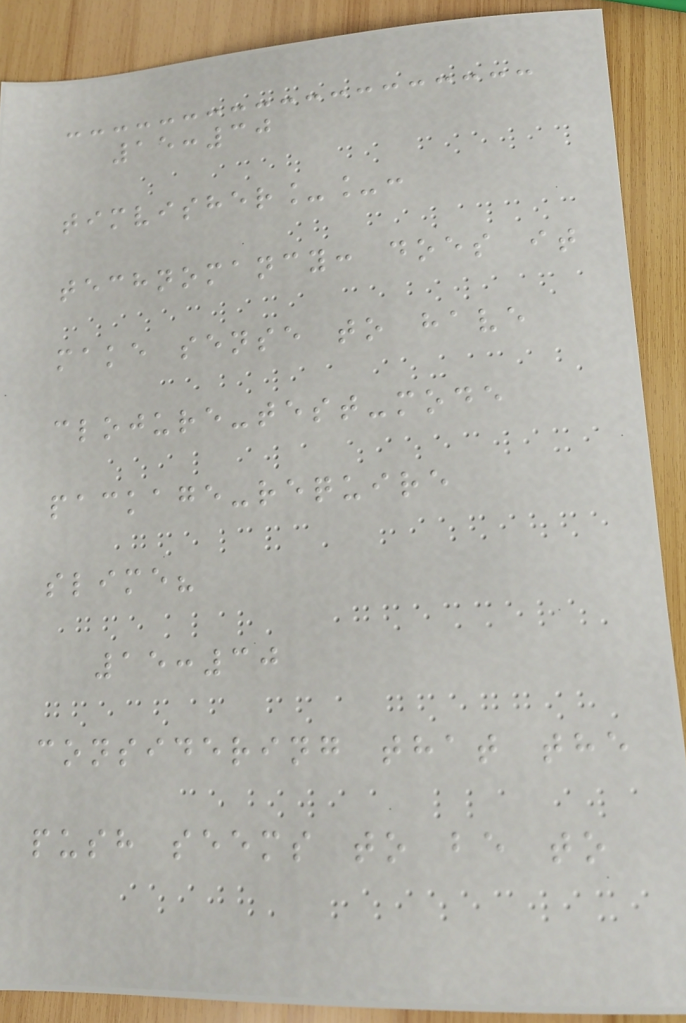15:30
timvisher__:
technomancy: does it
make sense to have
clojure-test-mode
package-require
slime?
15:30
considering that the
push seems to be to
